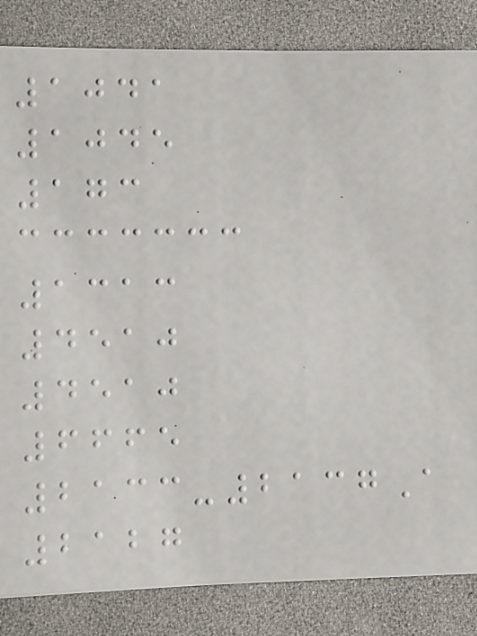1041
1045
173
1313
4510
4510
6665
2133-2137A
2127
